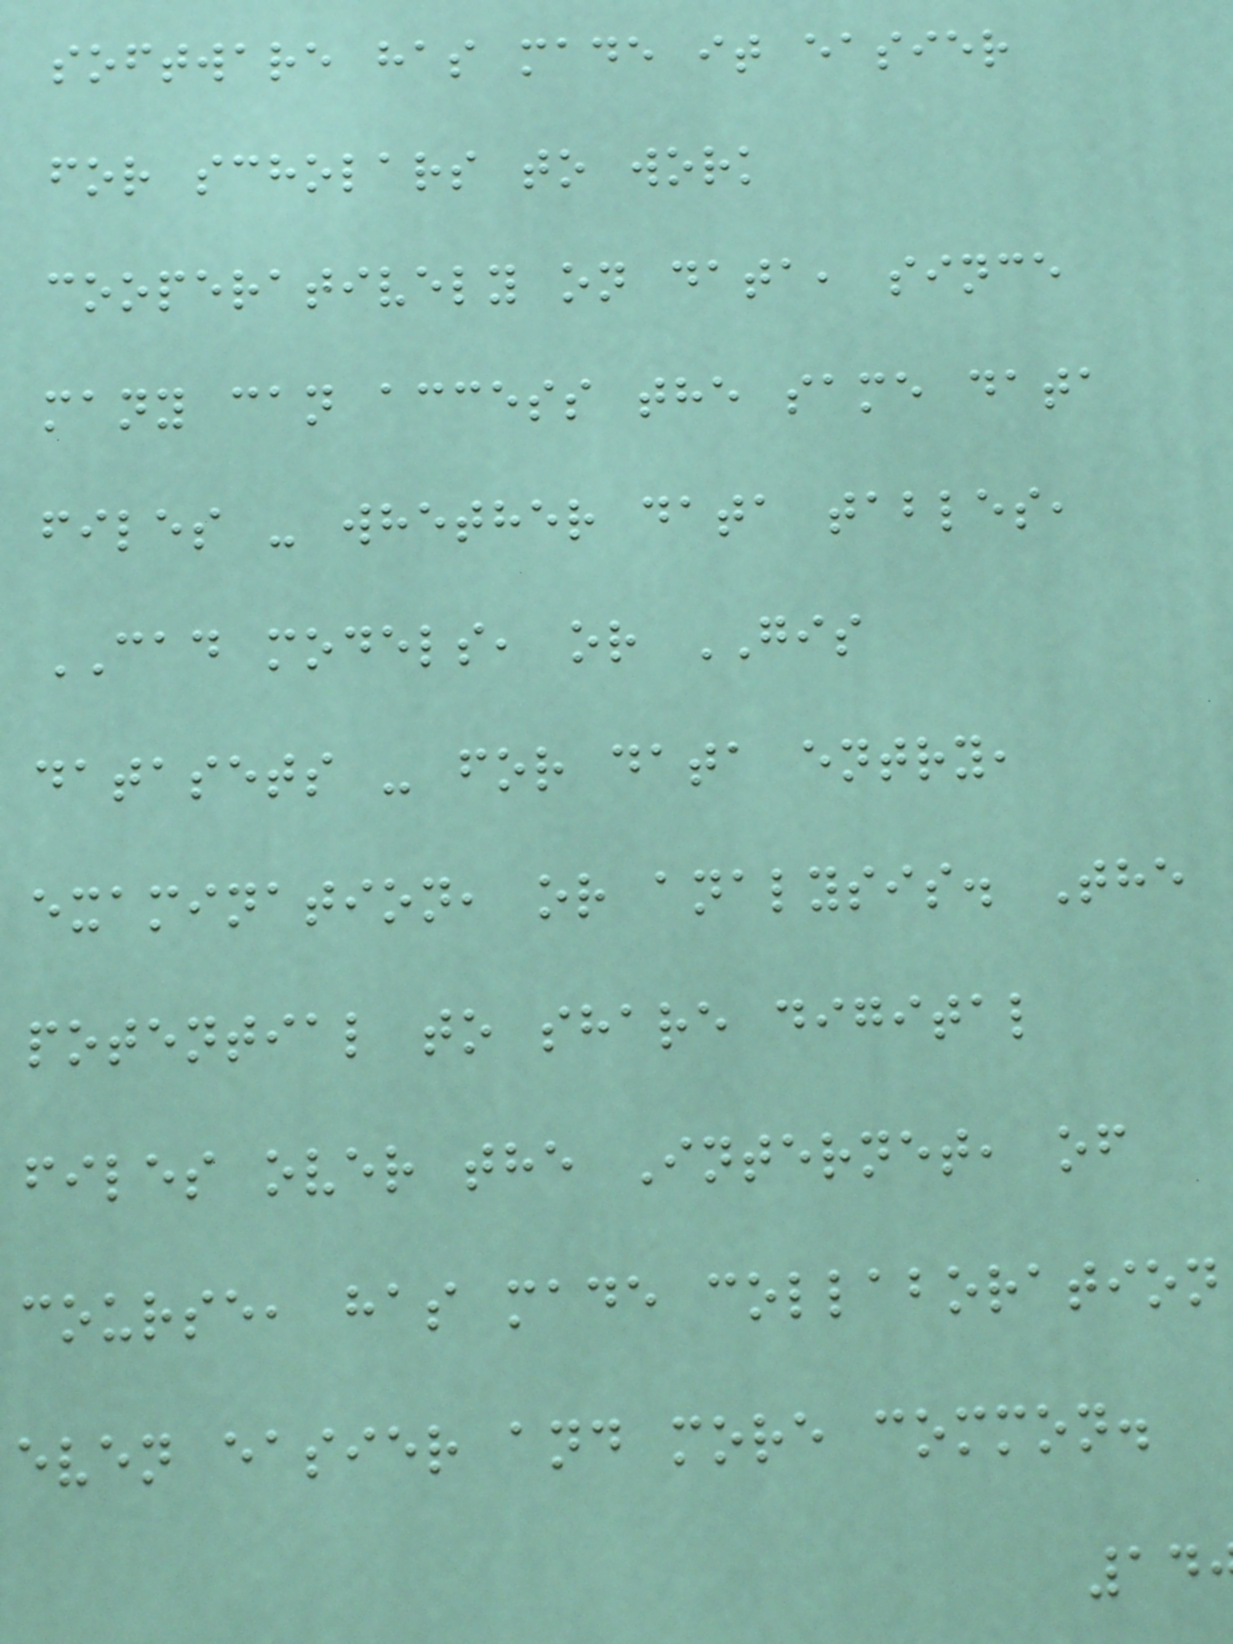software has made it easier
for scholars to work
cooperatively on data, since
many can access the same data
files - whether data tables,
CAD models, or GIS
datasets - for data entry,
examination, or analysis. The
potential to share digital
files over the Internet, of
course, has made collaboration
even easier and more common.
